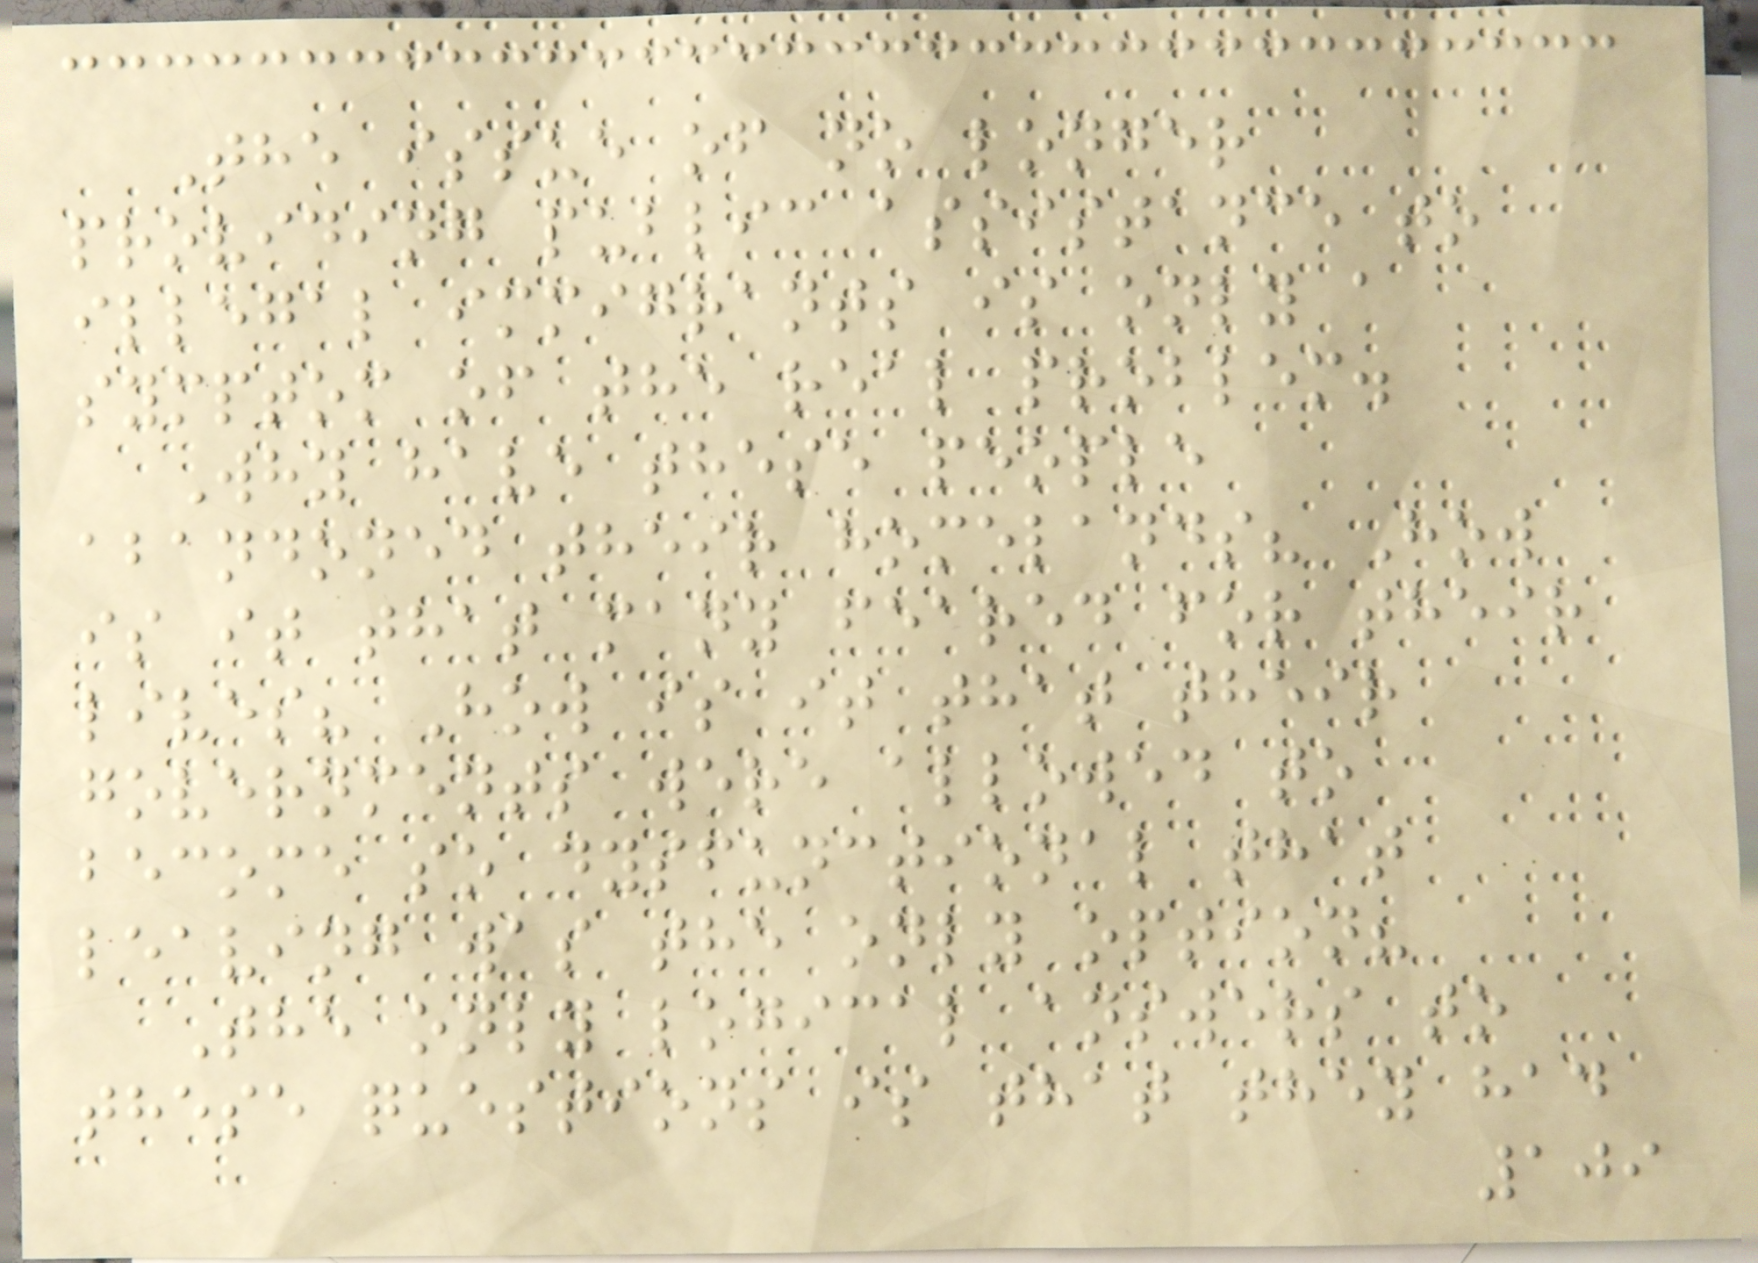The issue of no longer
providing public assistance to
illegal immigrants is only a
symptom of the real problem.
Why have these people
abandoned their homelands? How
is it that many feared for their
lives? How is it that their
governments were allowed to
become so dysfunctional that
leaving was the only option?
The only logical answers to
these questions is that they had
109
